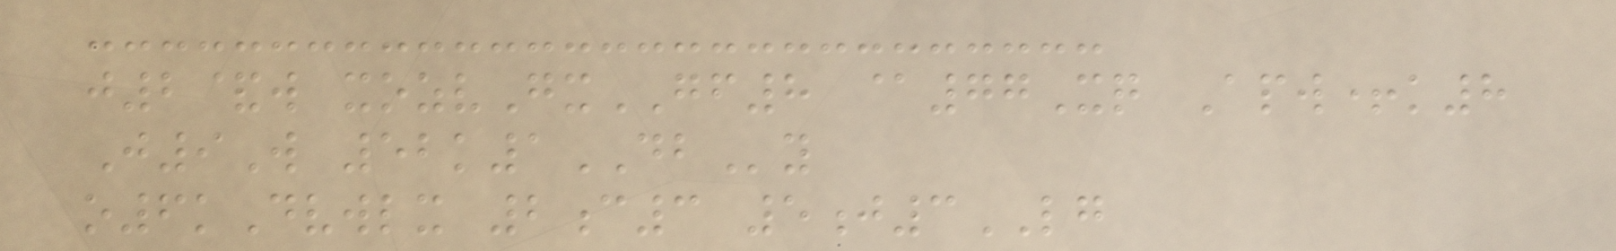j2&w xozvGxGF8 @77Xq Apw+k8
J9W 52k1DBy
o6kDvwlx 2c3 5j3LG
